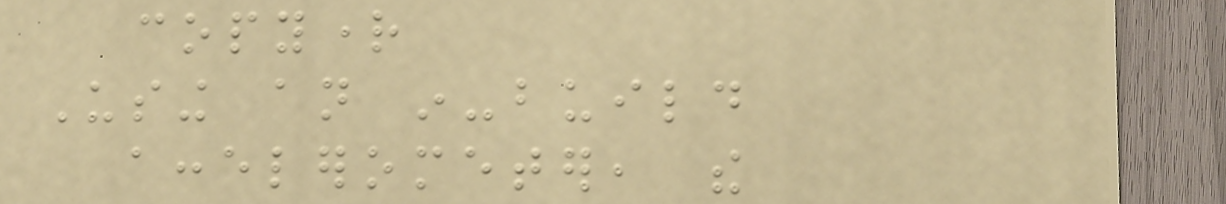copyright
Using an in-build
accelerometer, the
